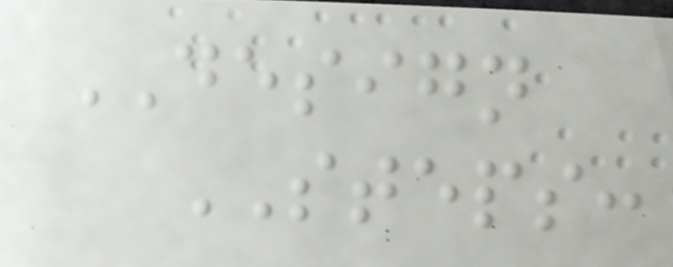DESIGN
STEPS:
